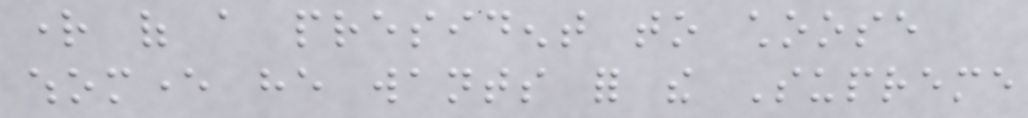right of a president to choose
whomever he wants for the Supreme
